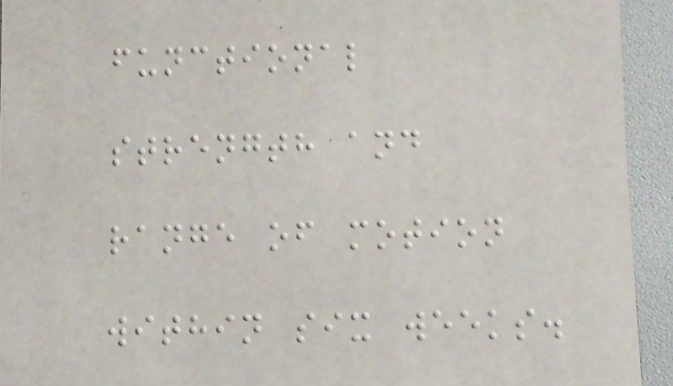functional
strength and
range of motion
within six weeks.
